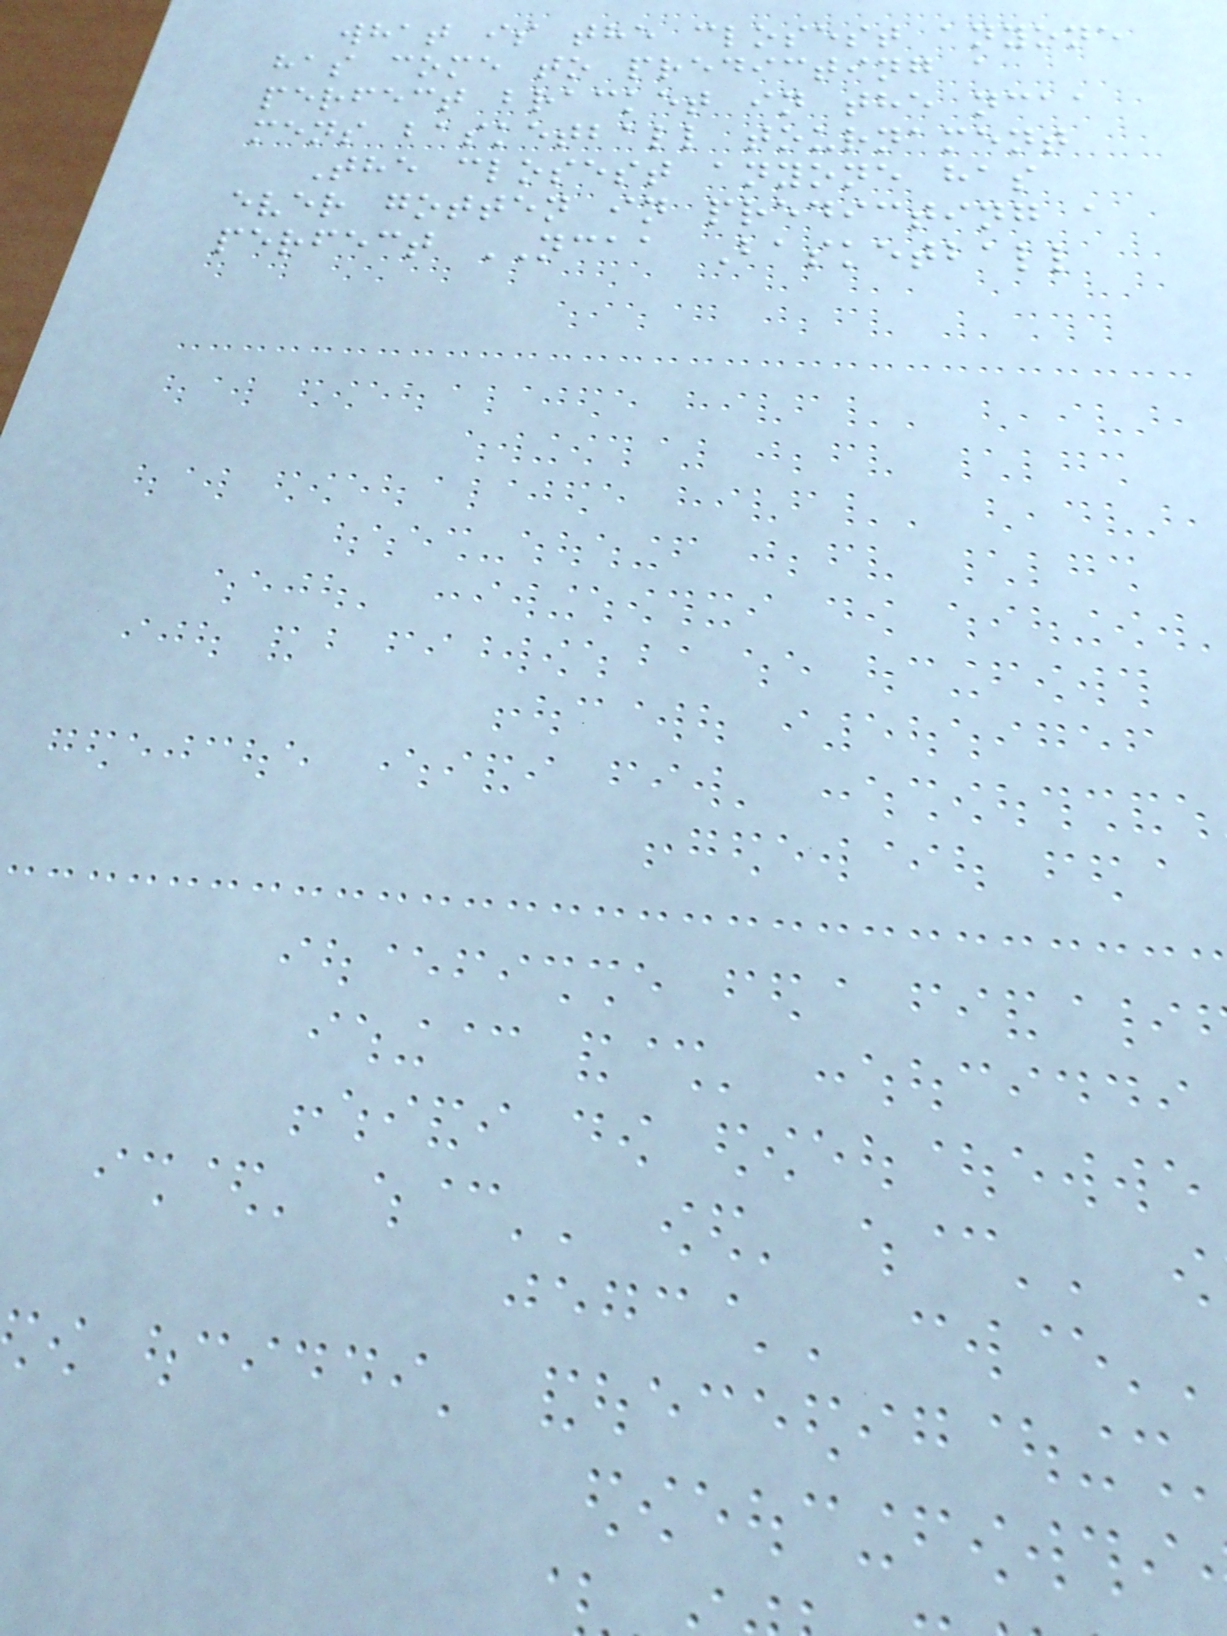what is the closest anyone
has come to predicting a
perfect bracket in the ncaa
mens basketball tournament
The closest anyone has
ever gotten in predicting a
perfect NCAA Basketball
